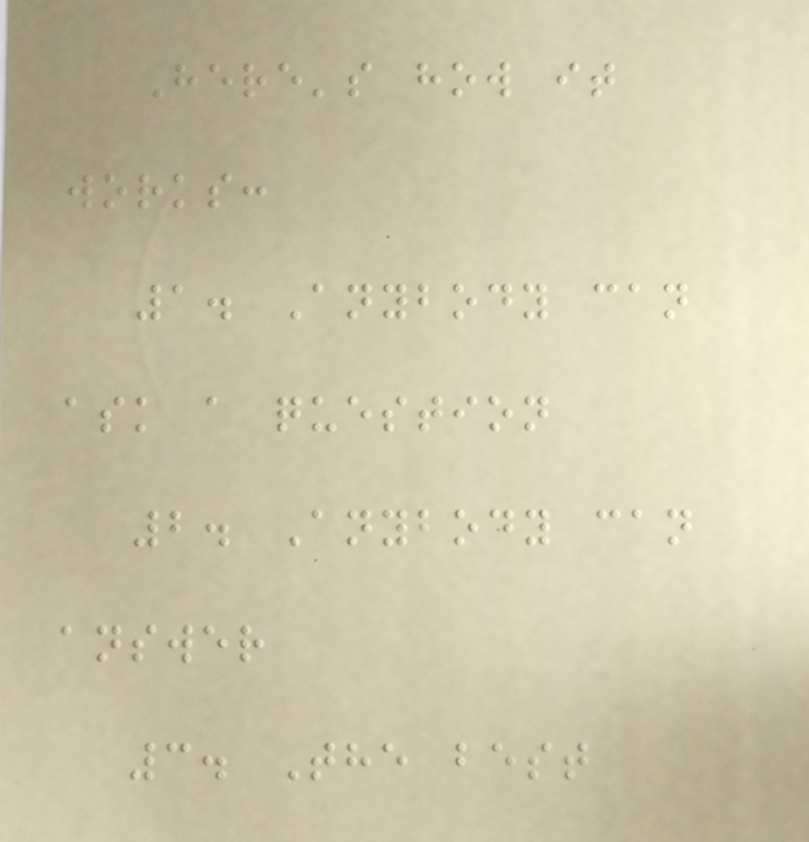Here's how it
works:
1. Anybody can
ask a question
2. Anybody can
answer
3. The best
